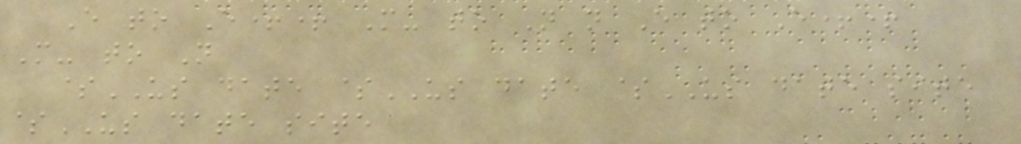E to E++ M- to N n E to E++
M- to N
$US date $US date $US date site
$US date site
